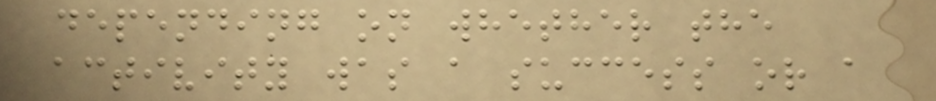depending on whether the
activity was a success or a
